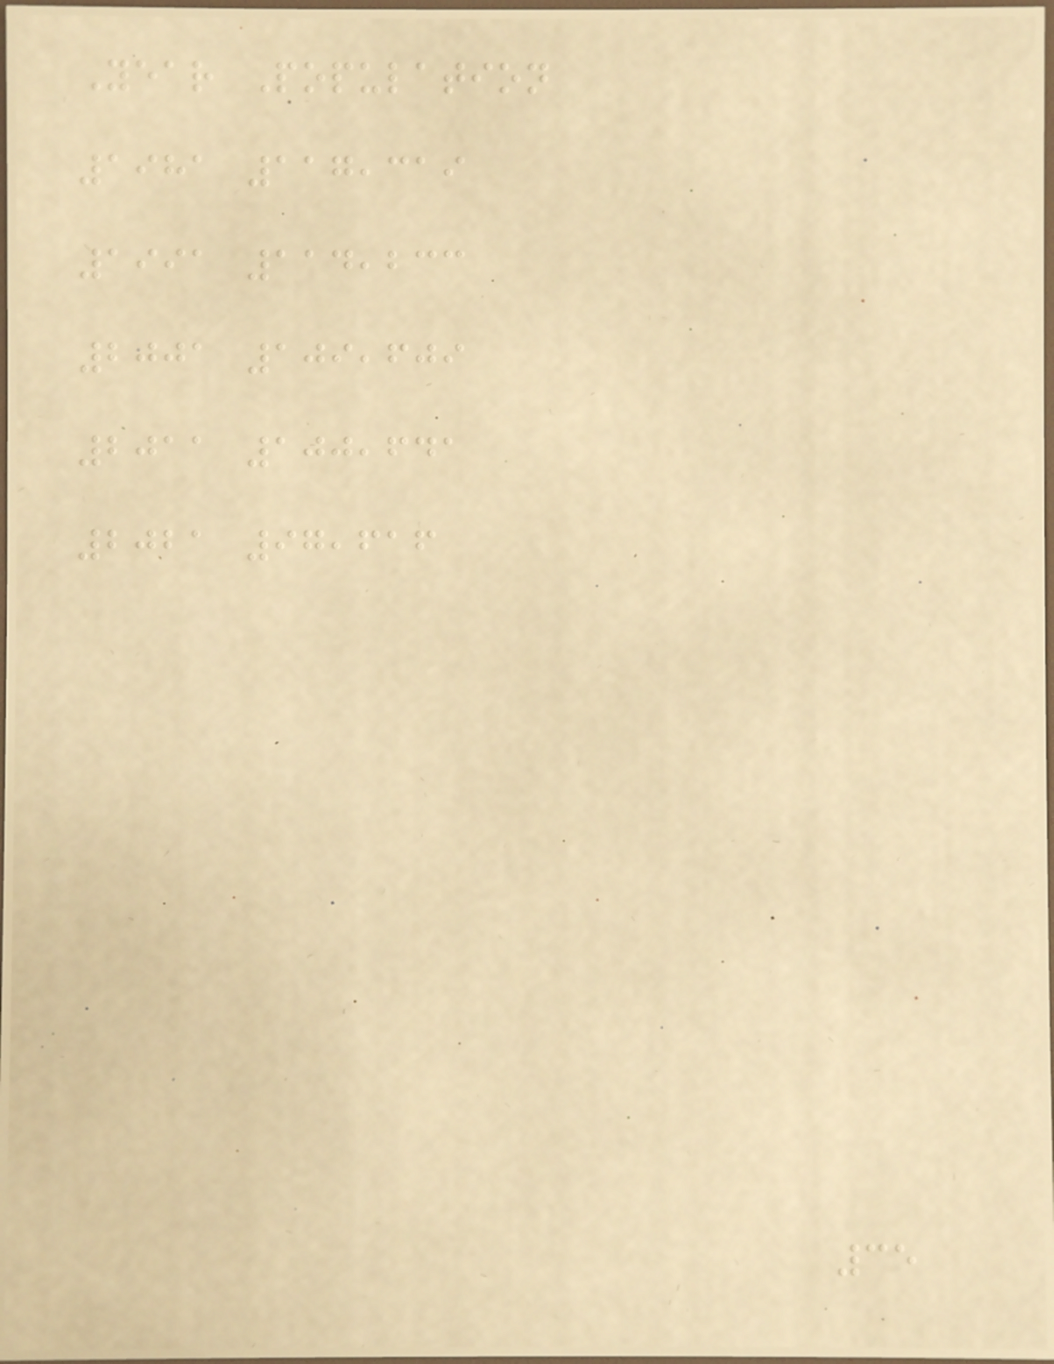Year Population
1981 117,319
1991 114,233
2001 109,609
2011 100,641
2021 97,616
35
